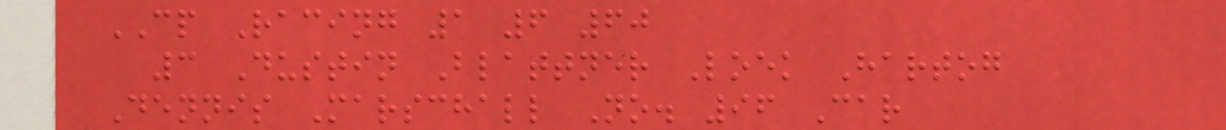CP Racing 1 6 60
3 Dustin Blattner Loek Hartog
Dennis Marschall No. 96 Car
